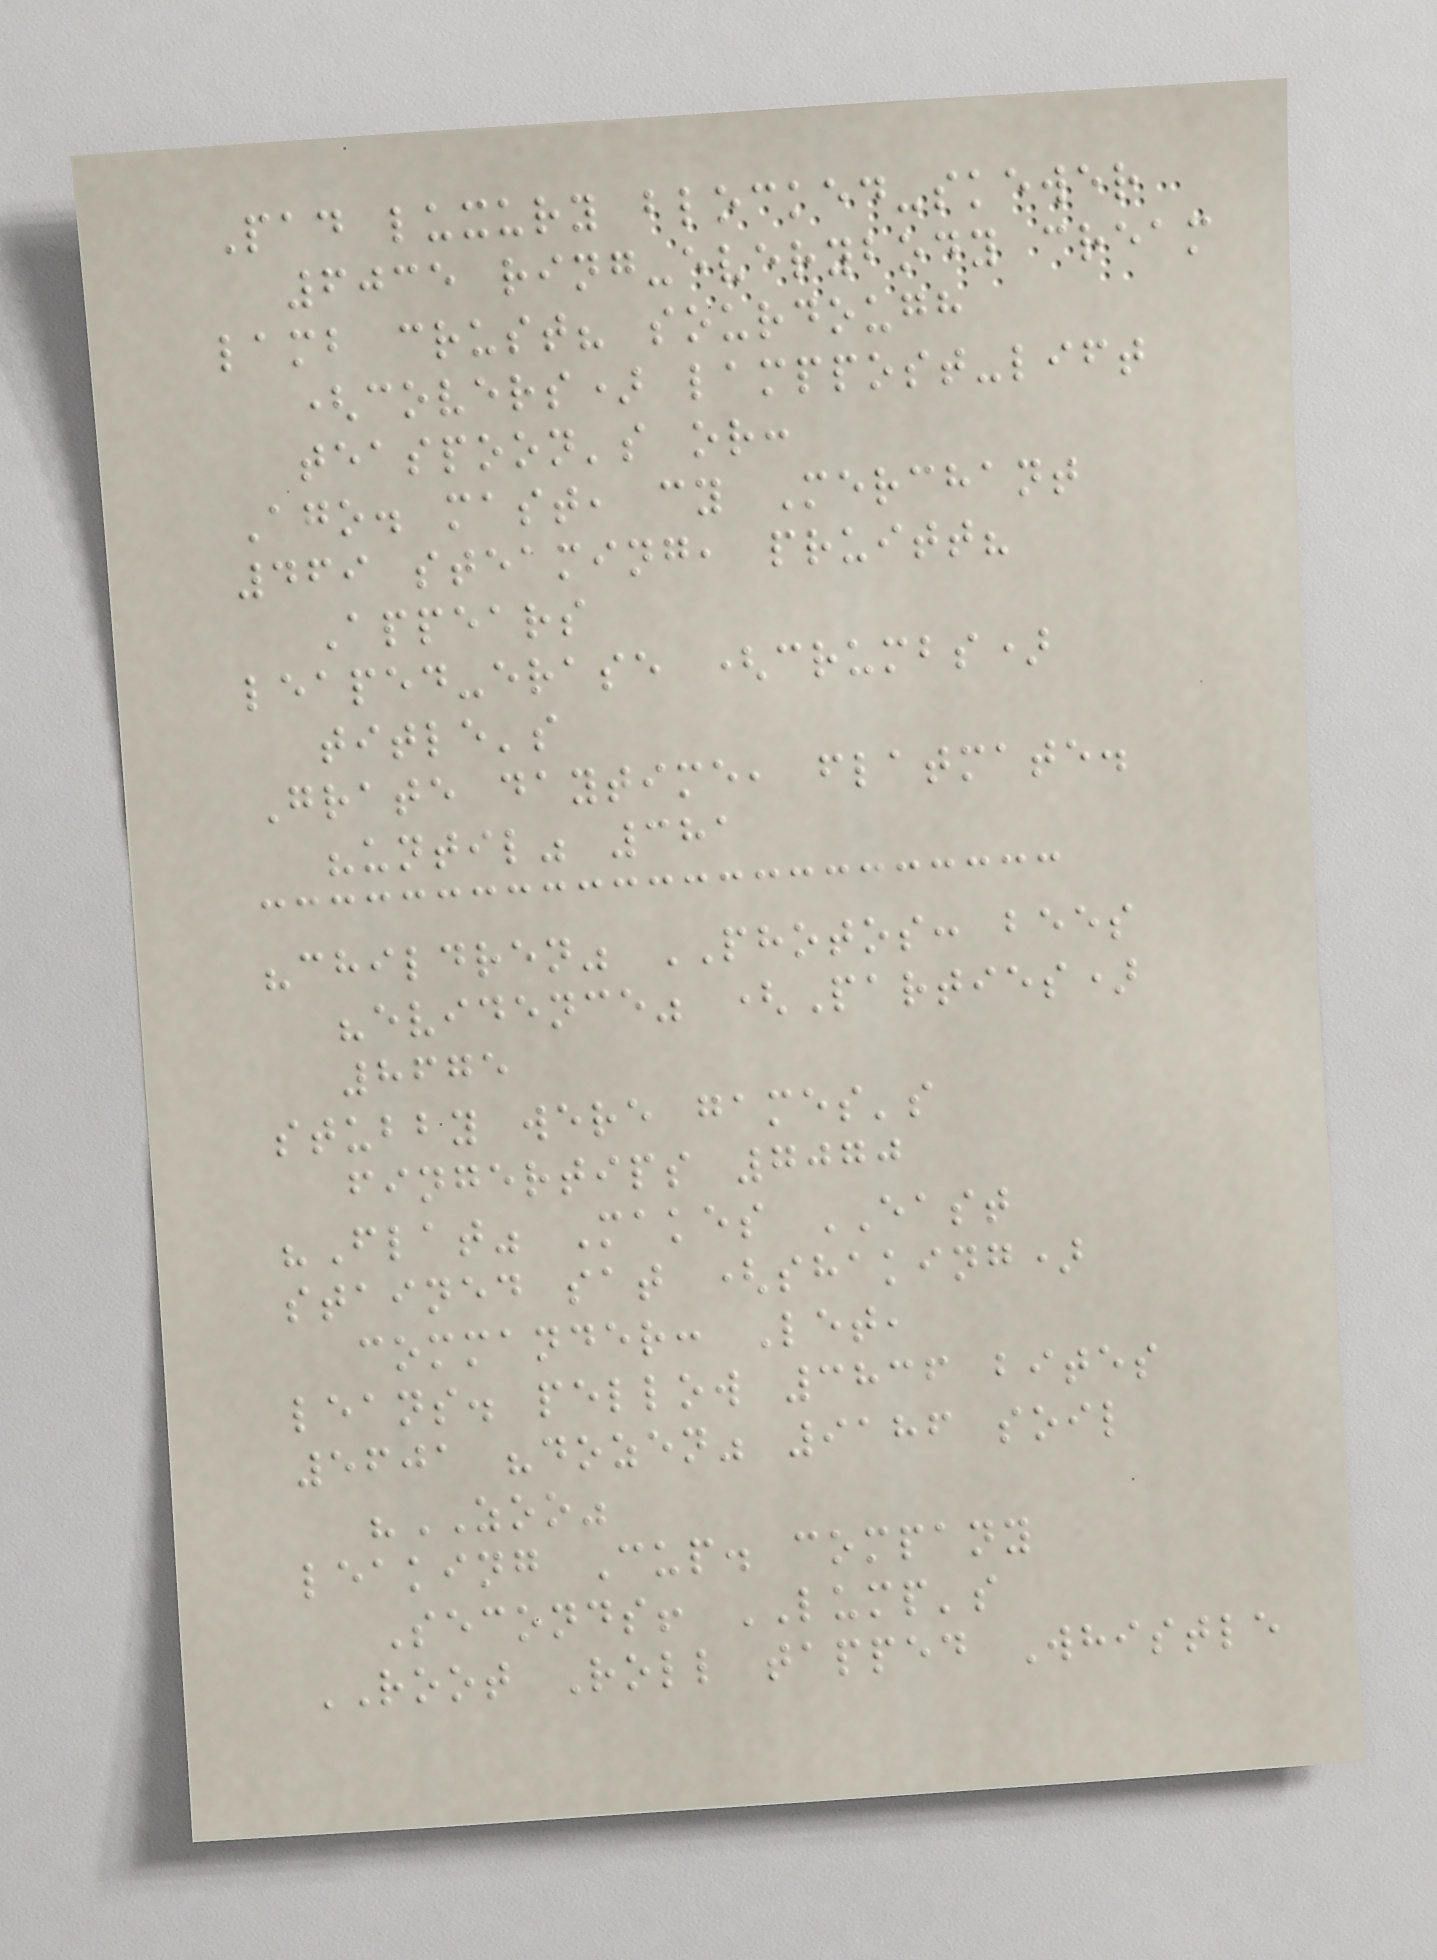Pad luxury blocked-skewer
6035 ring-everybody cream
lamb crust? sourdough
(covers) lamppost-lift
teaspoon's or:
Ago. mast, cy Merchant
469 steaming, pruitt?
Appears
leaped-erase (crumbs)
title's
Grate daytime, flatmate.
"until" 381
"children" PHOTOS: bees
"evidence" (Parties)
8675
stubby were games's
fingertips 7070
"Flat" Makes EAST
stained sat (shaking)
commander: Let,
leans. pellow 3836 bites
5601 "dozen" 9186 soil
"ZOO"
leaking Cup. company
Seconds! LUMP's
ROOT Roll tapped Whistle
